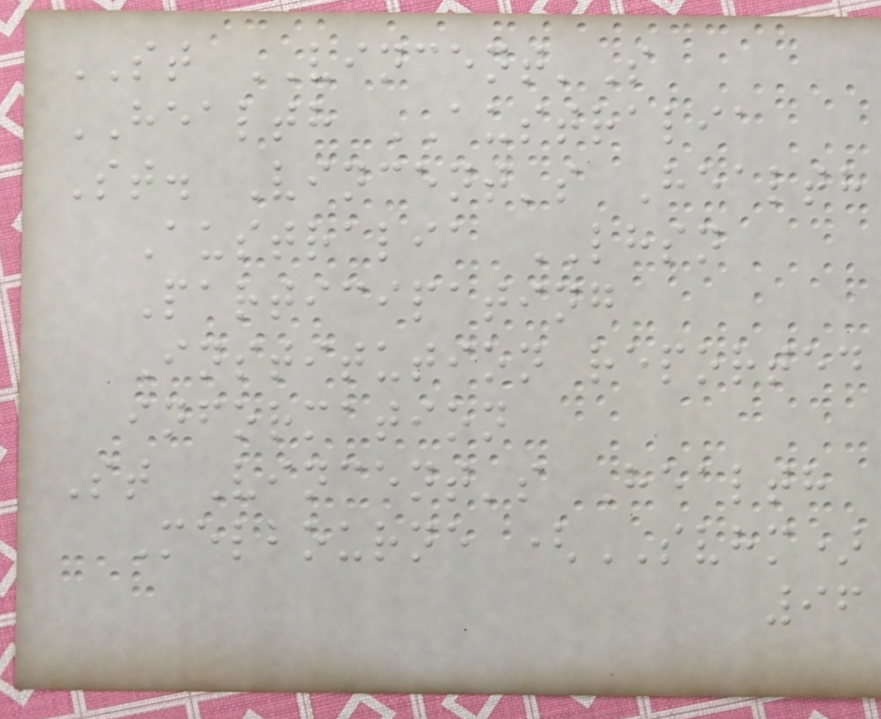ST VINCENT'S
HEALTH AUSTRALIA
St. Vincent's Health
Australia LHSN
Participating
Institution reported
information
St Vincent's Health
Melbourne (SVHM)
96
